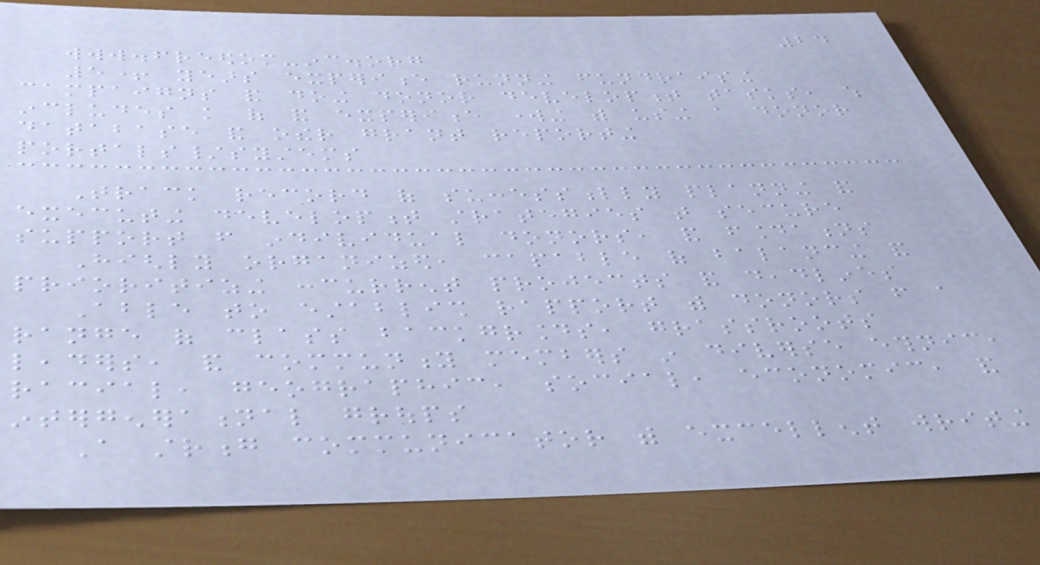24
www.freedom-inc.org
5+ years experience running fundraising
campaigns and doing donor development tasks, which
includes knowledge of and experience working with using a donor
database and other grant reporting
portals/systems
Track record of successfully planning and
executing development strategies that secure
support from individual donors, and foundations
Highly organized, capable of balancing and
prioritizing concurrent projects and deadlines
Able to establish rapport with donors from a
range of class backgrounds, grassroots
leaders, and community members in diverse ethnic,
racial, geographic, social, economic, and
intergenerational groups
A strong communicator with excellent writing
